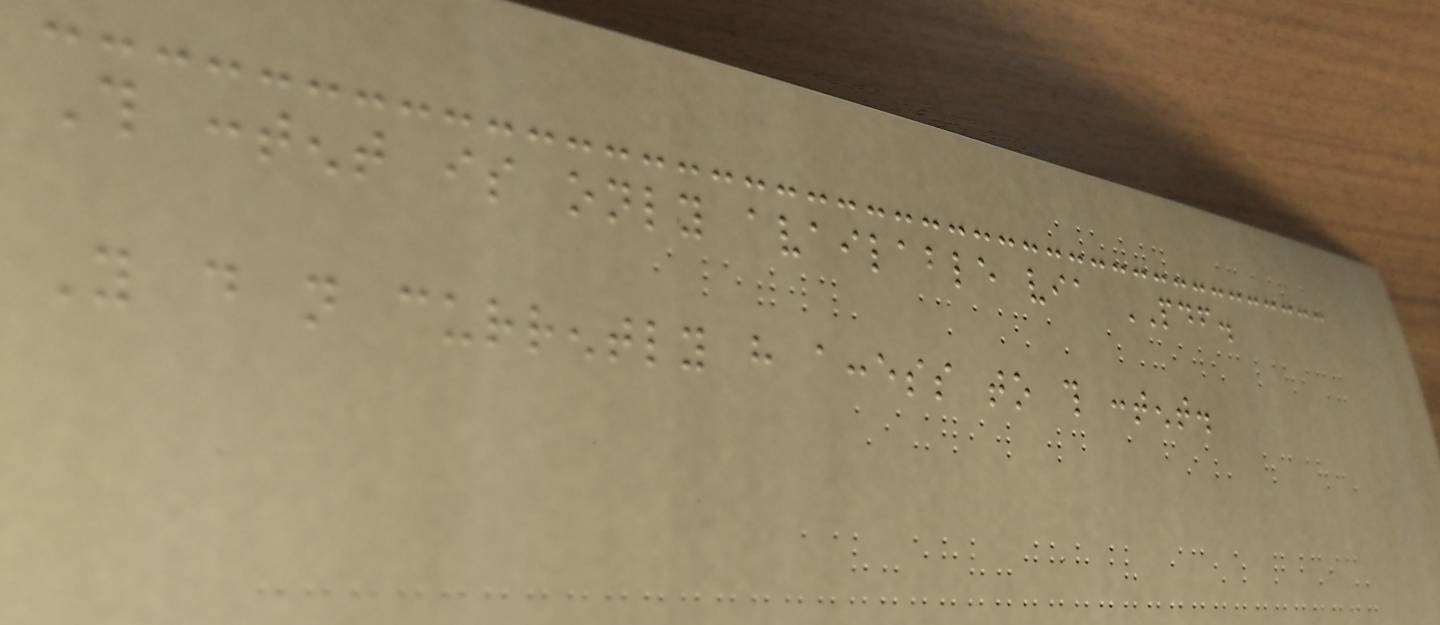This content is only available via PDF.
You do not currently have access to this content.
